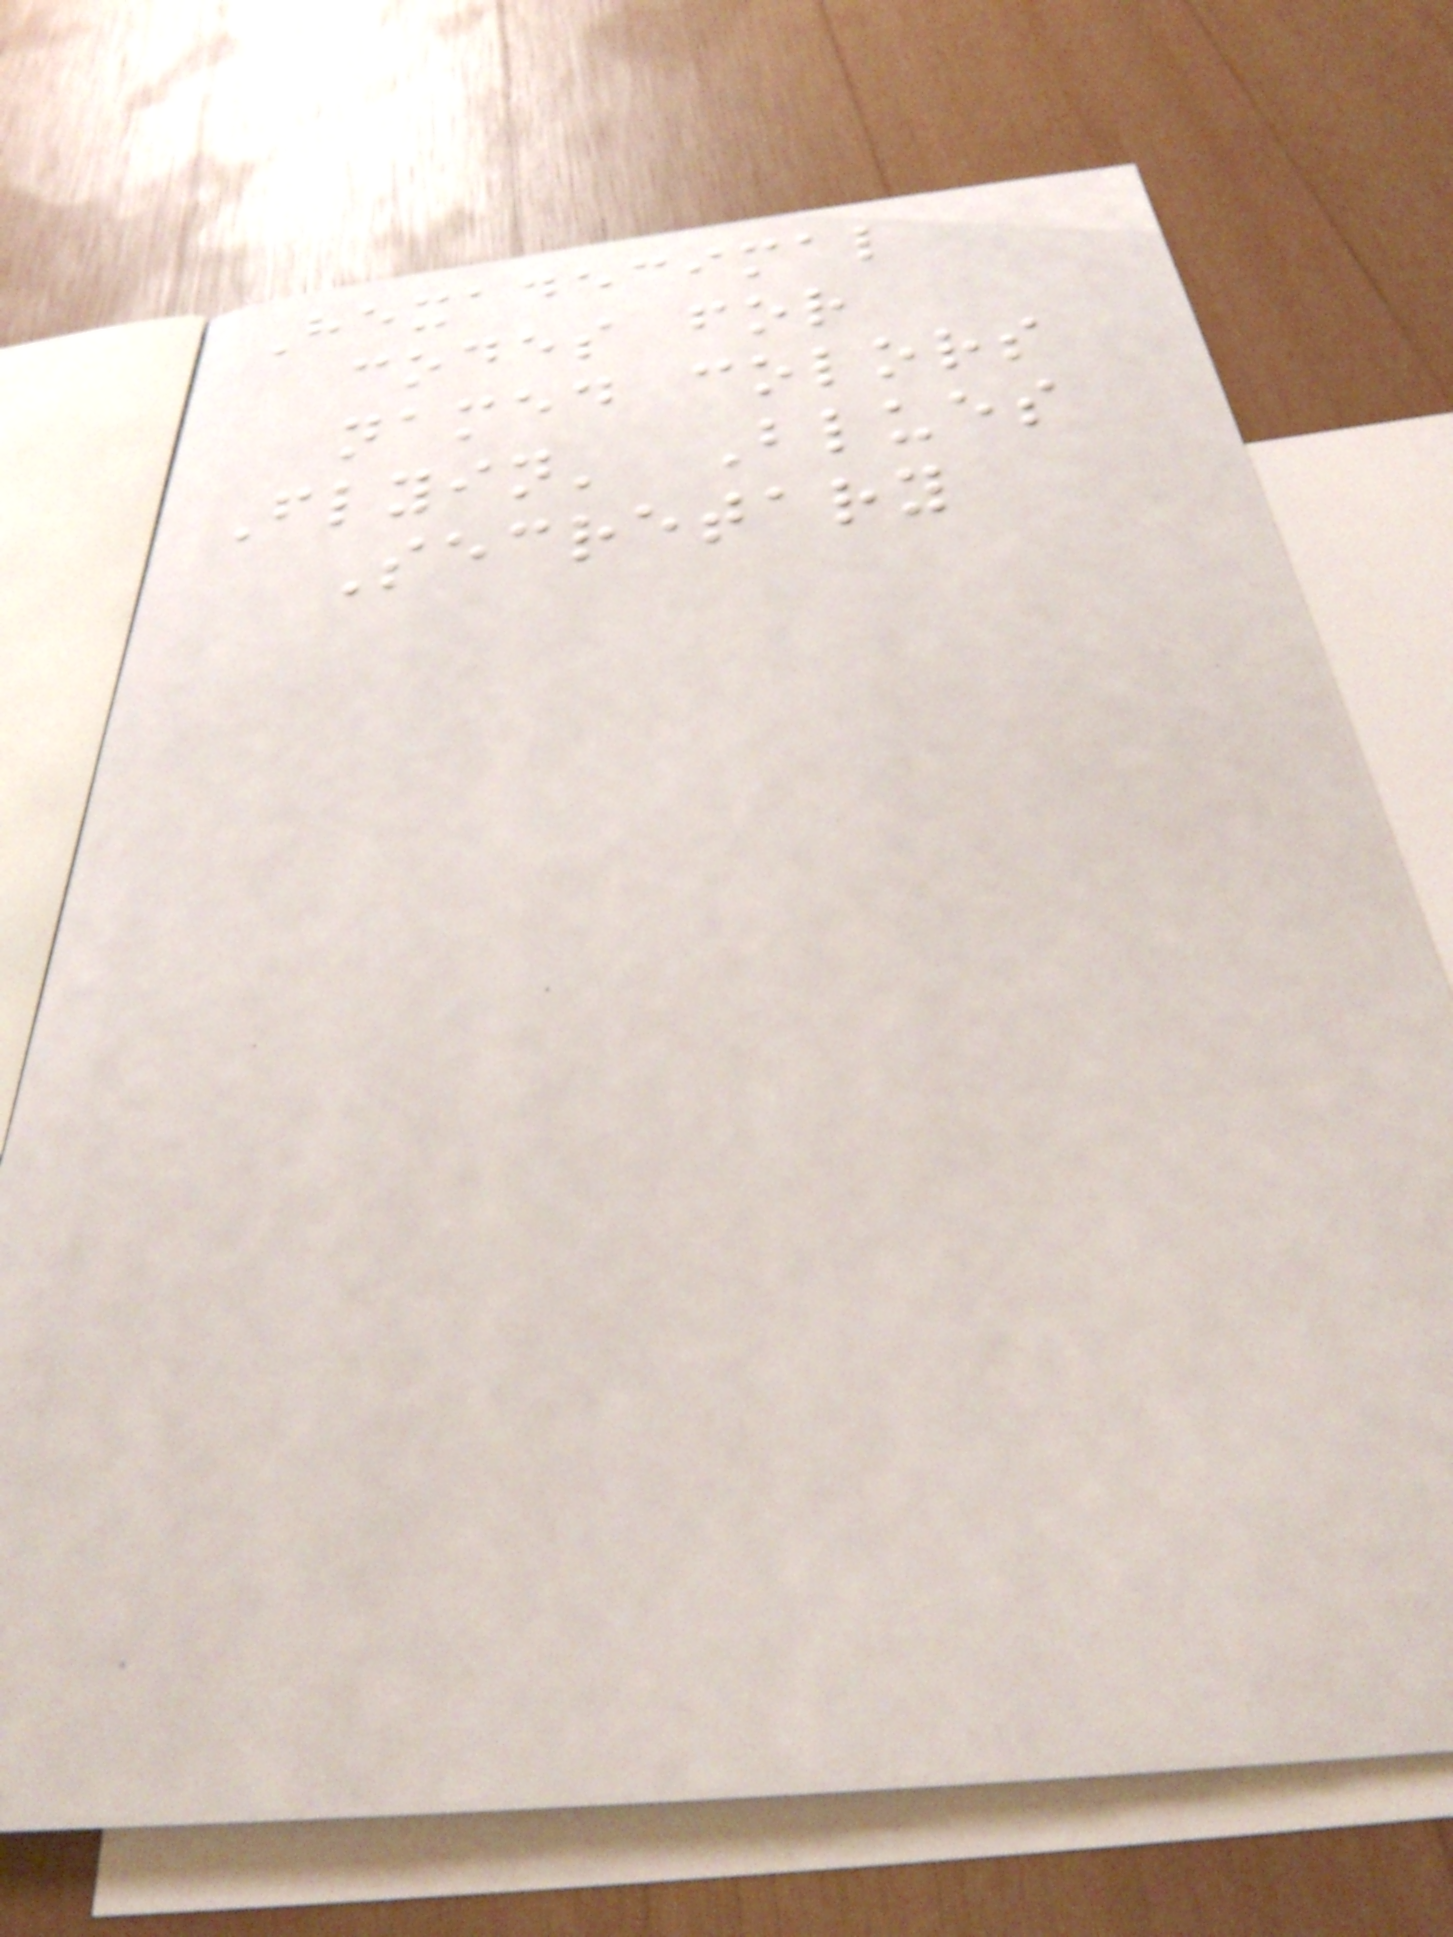Hexadecimal
codes for
named colors
Flyin' Blues
Secretary
